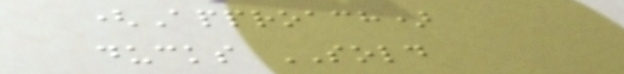(Approach)
ducks SOLD
